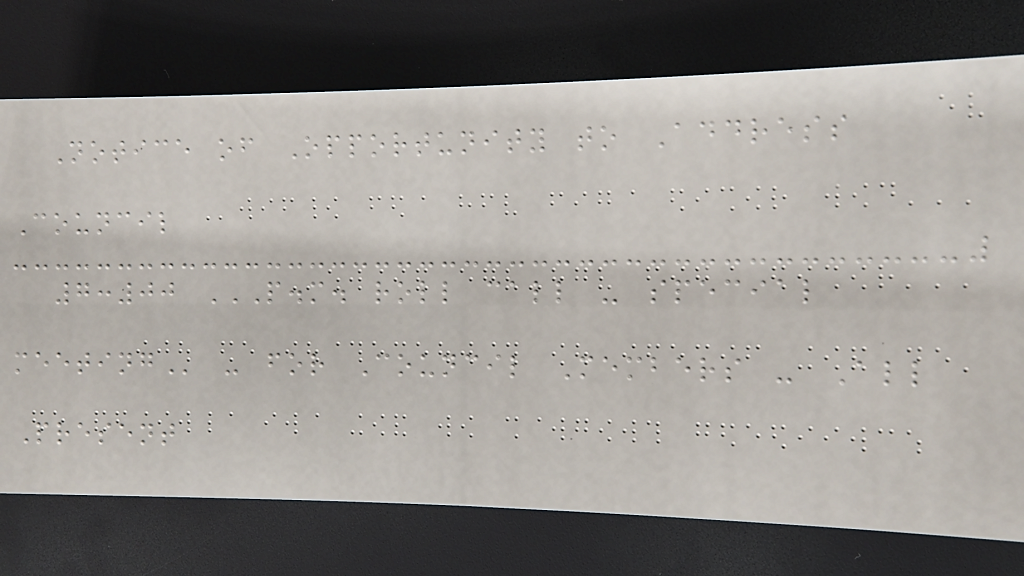Notice of Opportunity to Address
Council
7:00 P.M. ROLL CALL - SPECIAL
MEETING - for Council Members - All
Present
